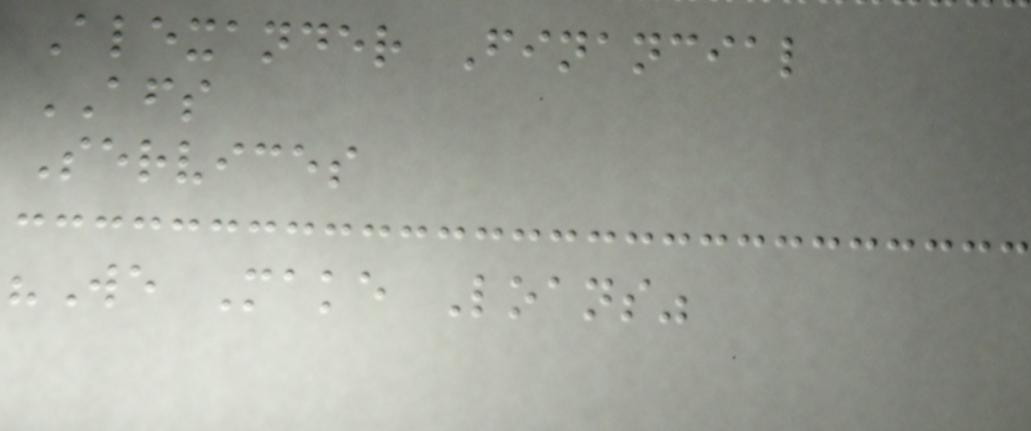Alexander Financial
AFS
Services
"We Make Loans"
